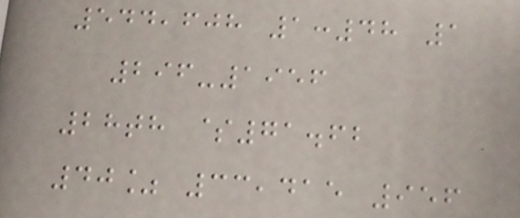544,608 1:48 1
296-1956
28th $71.62
40% 33,415 956
